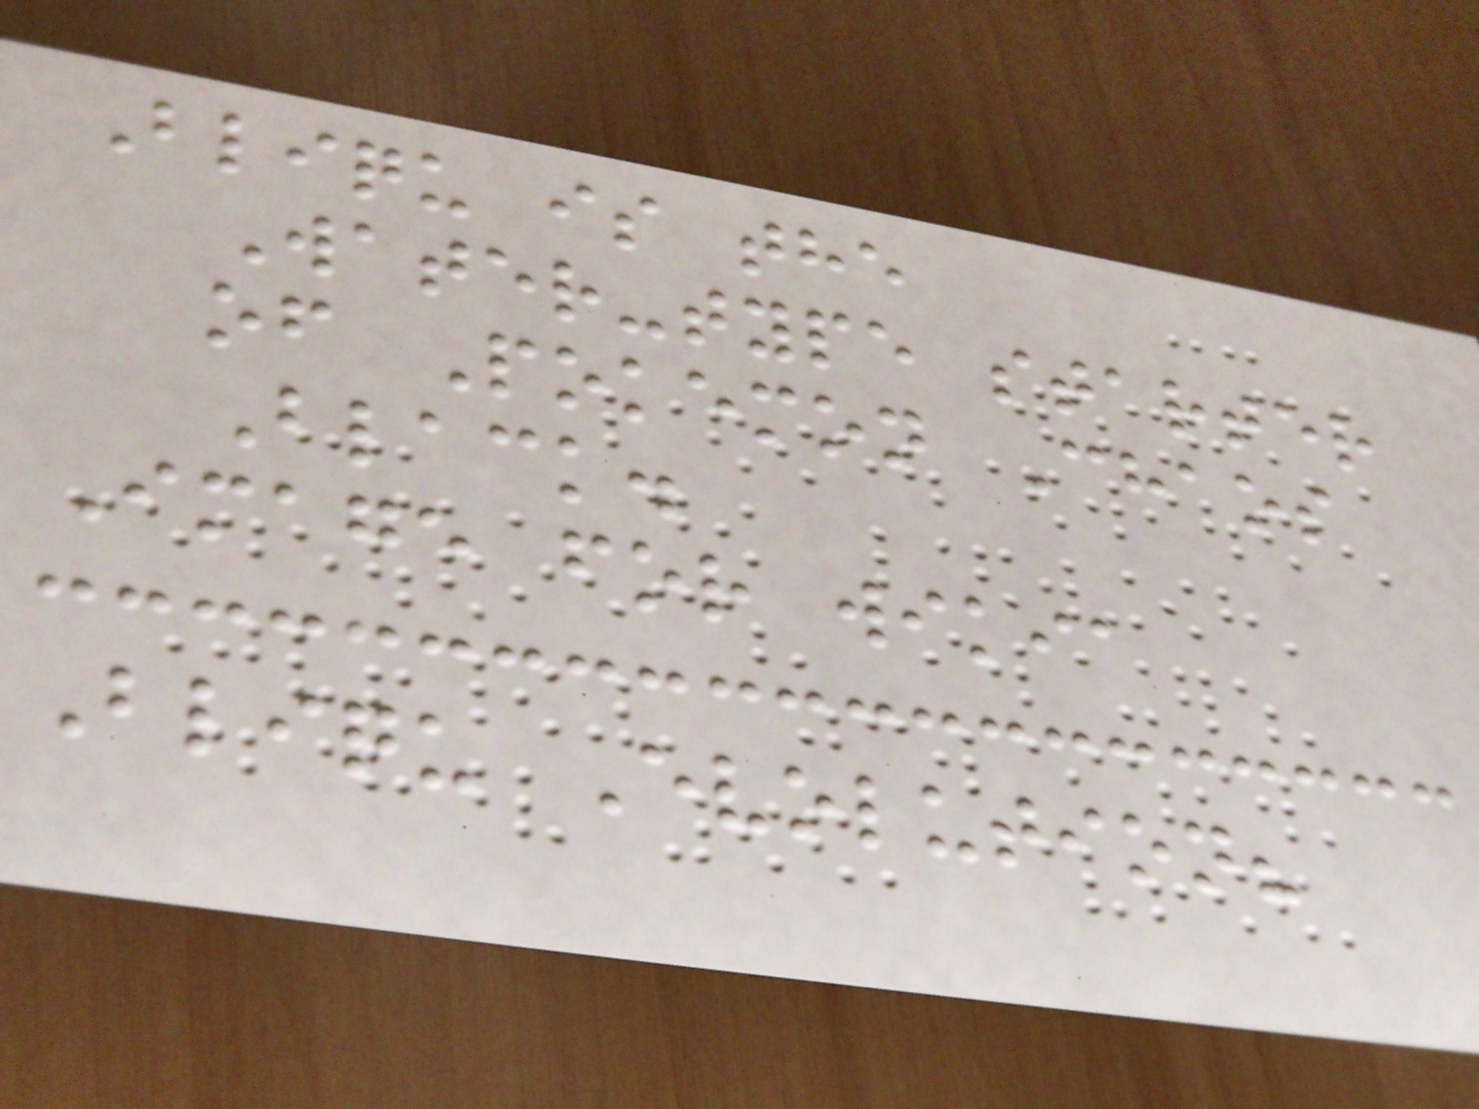Bliqu is the
Water-type starter
of Pokemon Chaos
Black.
Image for wikia
Bliqu Evolution?
